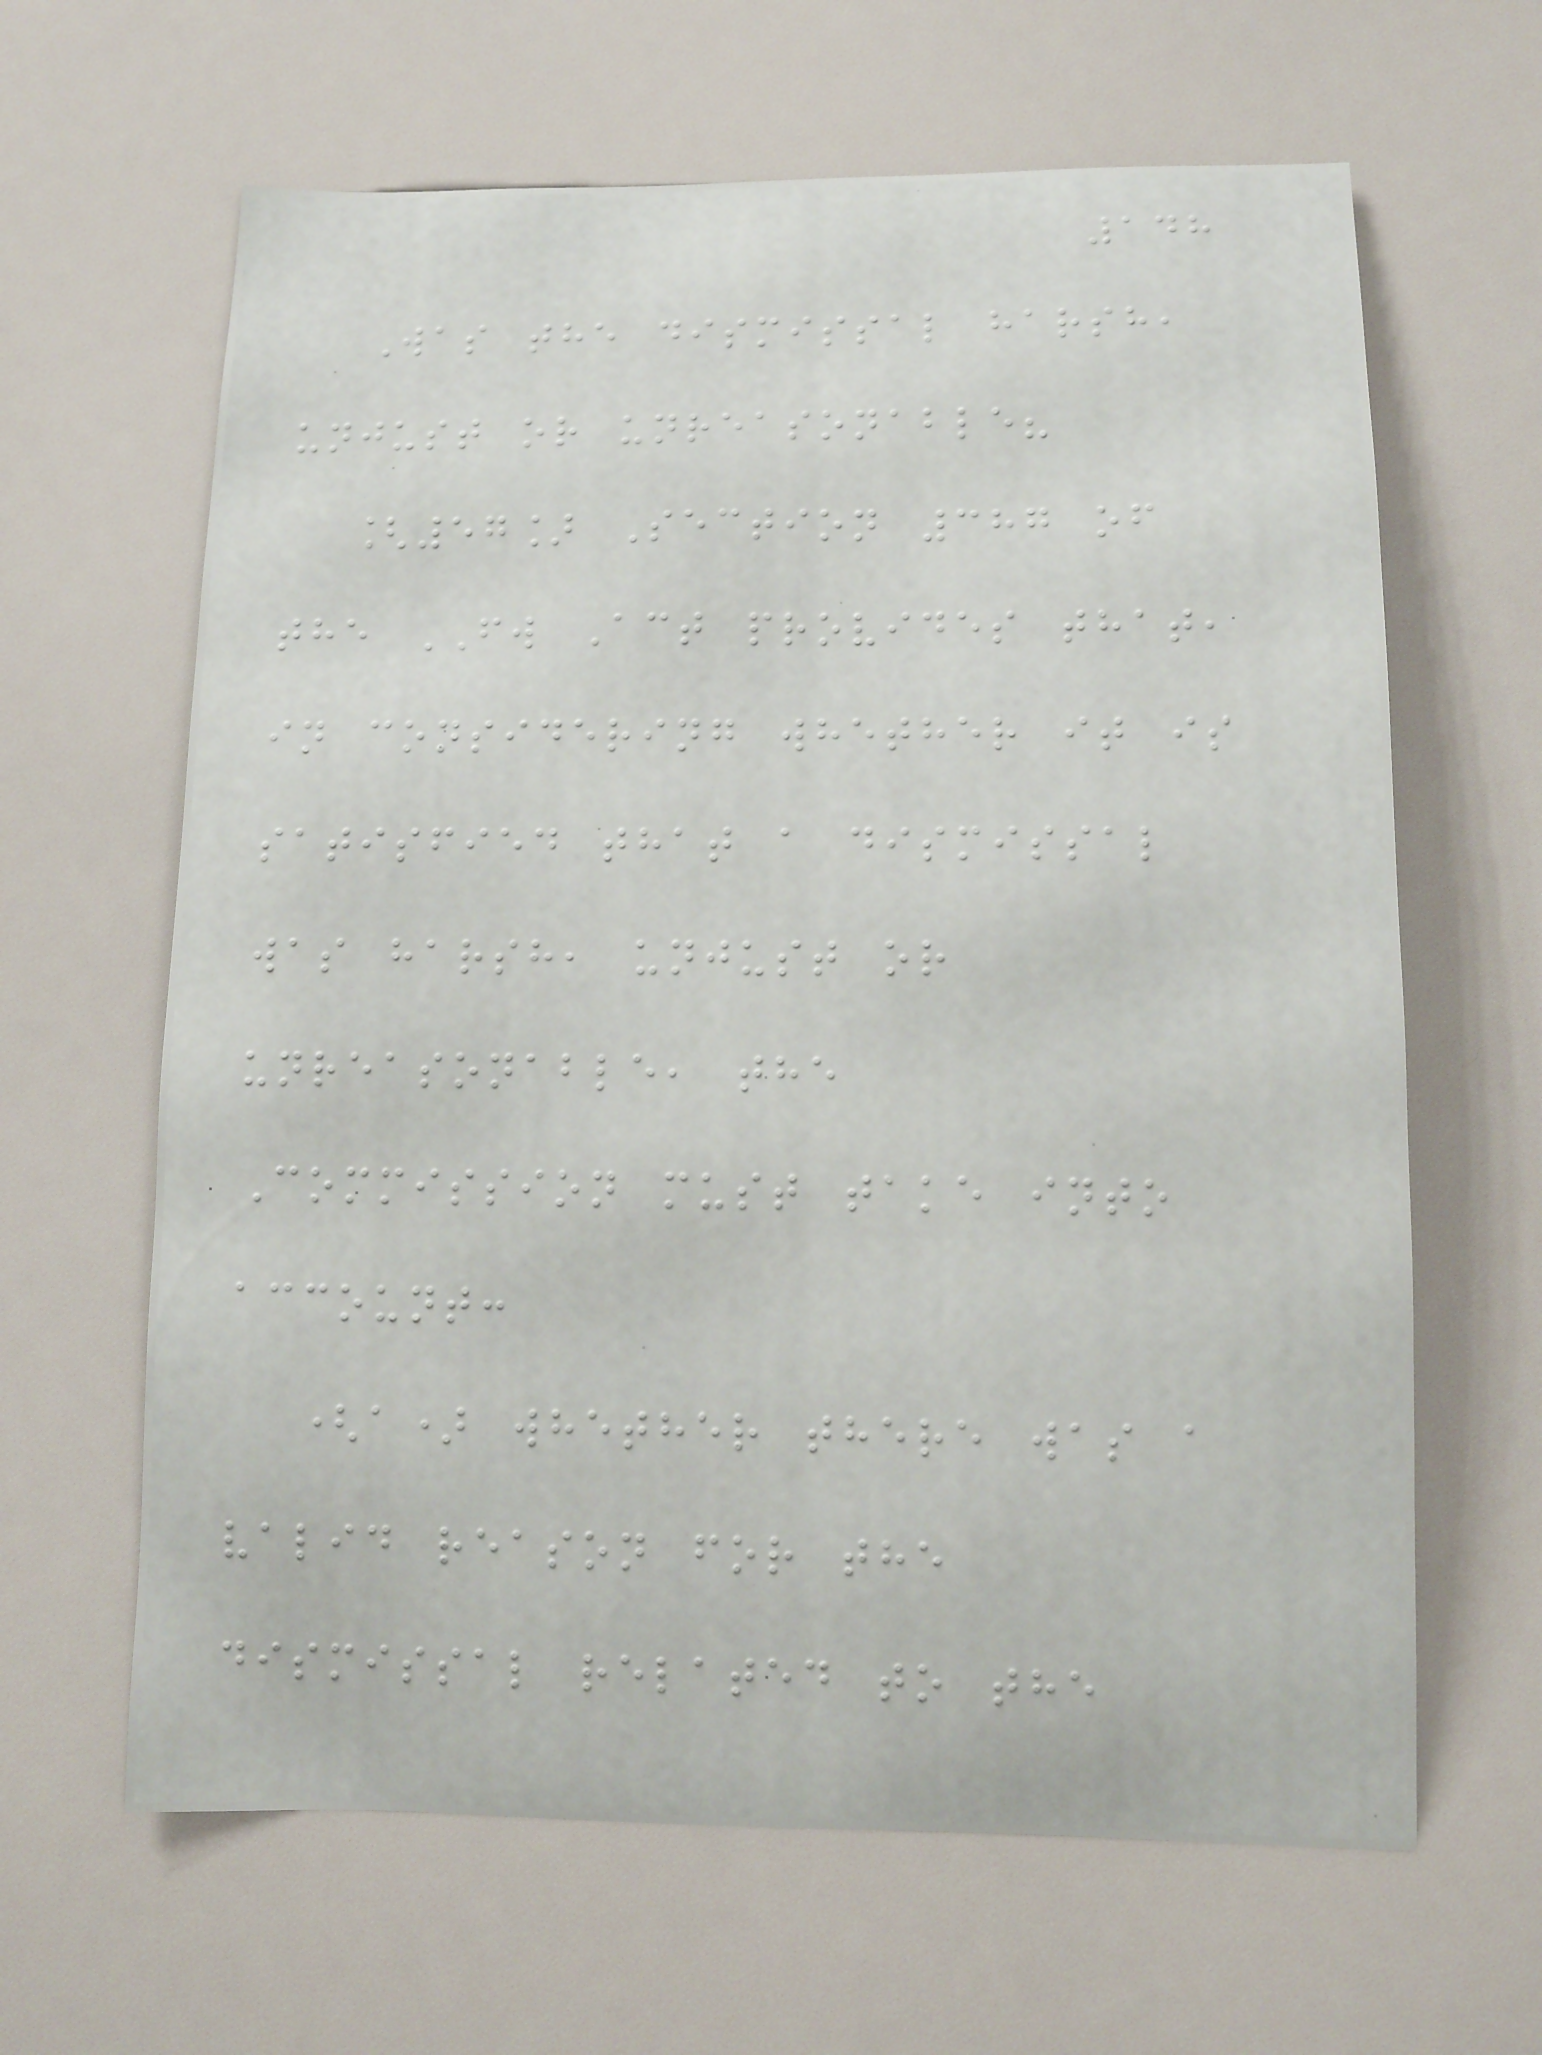148
Was the dismissal harsh,
unjust or unreasonable?
[57] Section 387 of
the FW Act provides that,
in considering whether it is
satisfied that a dismissal
was harsh, unjust or
unreasonable, the
Commission must take into
account:
(a) whether there was a
valid reason for the
dismissal related to the
